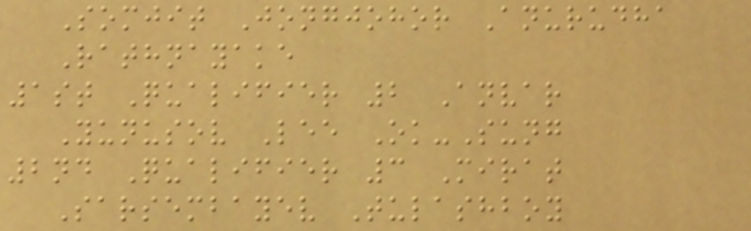Somjit Jongjohor Anurudha
Rathnayake
1st Qualifier 2 Anvar
Yunusov Lee Ok-Sung
2nd Qualifier 3 Mirat
Sarsembayev Tulashboy
